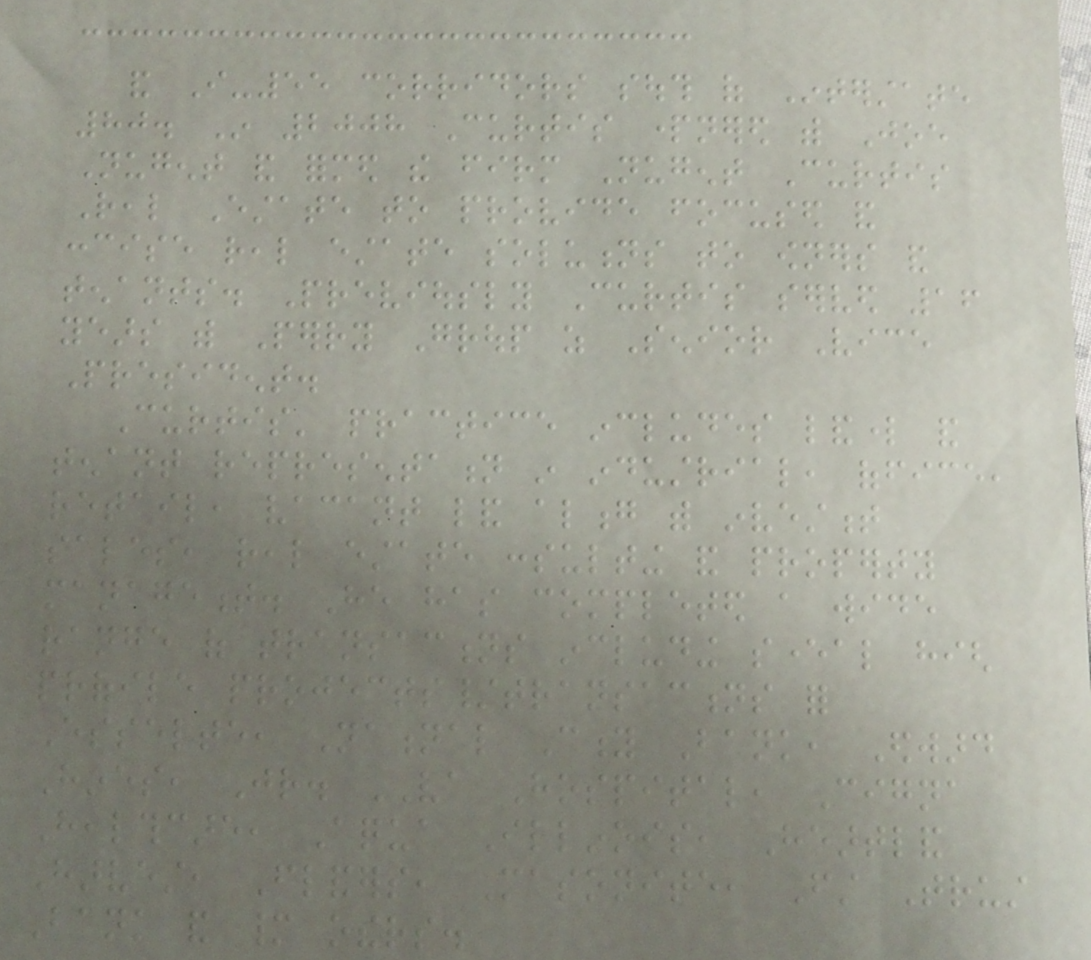and I-55 corridors south of Interstate
80. In 2008 Curtis partnered with Joe
Nugent and formed the firm Nugent Curtis
Real Estate to provide focused and
concise real estate solutions to owners and
tenants. Previously Curtis served 16
years with Perry Group as Senior Vice
President.
Curtis' practice includes landlord and
tenant representation in industrial, office,
retail, vacant land along with investment
sales, real estate consulting and property
management. He has completed a wide
range of transactions including several high
profile projects/transactions for
Esselte, National City Bank, Edward
Hines, Jr. VA Hospital, Cigna
Healthcare, Aqua Illinois, Heartland
Harvest, Flanders, Masonite, First Trust
Bank and many others.
